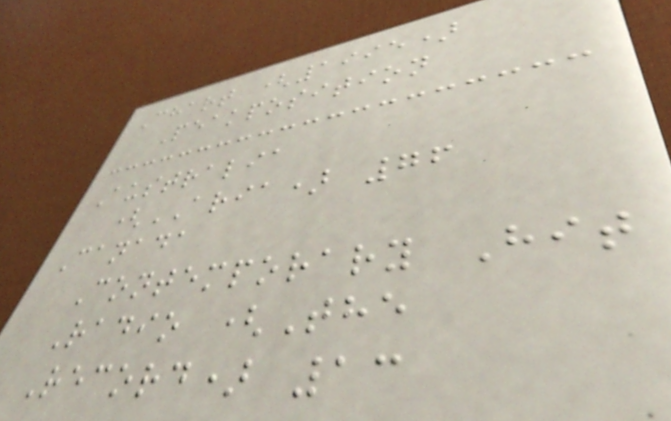Chart (1995)
Peakposition
Australia
(ARIA) 76
Canada
Contemporary Hit
Radio (The
Record) 13
